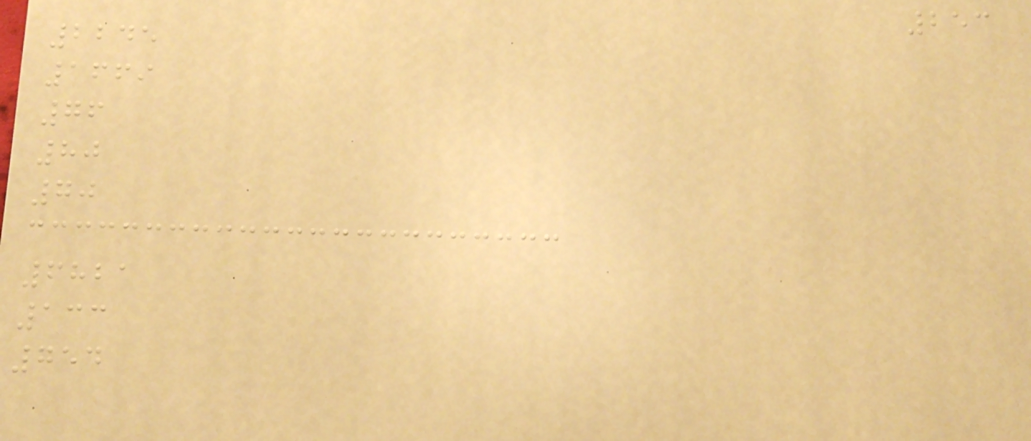253
2245
1669
76
80
70
6821
133
754
